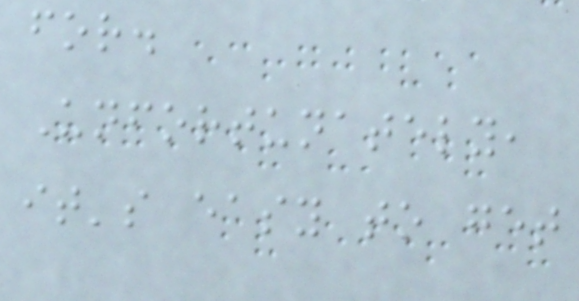for.
Unfortunately,
it's easy to get
